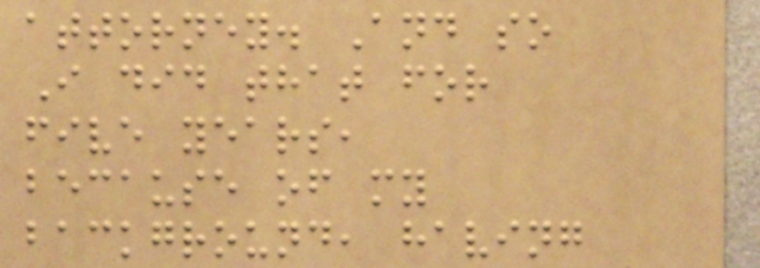attorney. And so
I did that for
five years,
because of my
background, having
